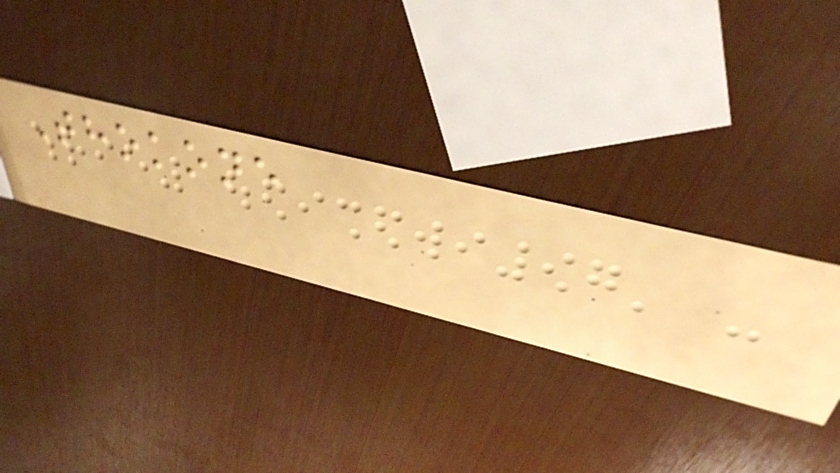Thokone
